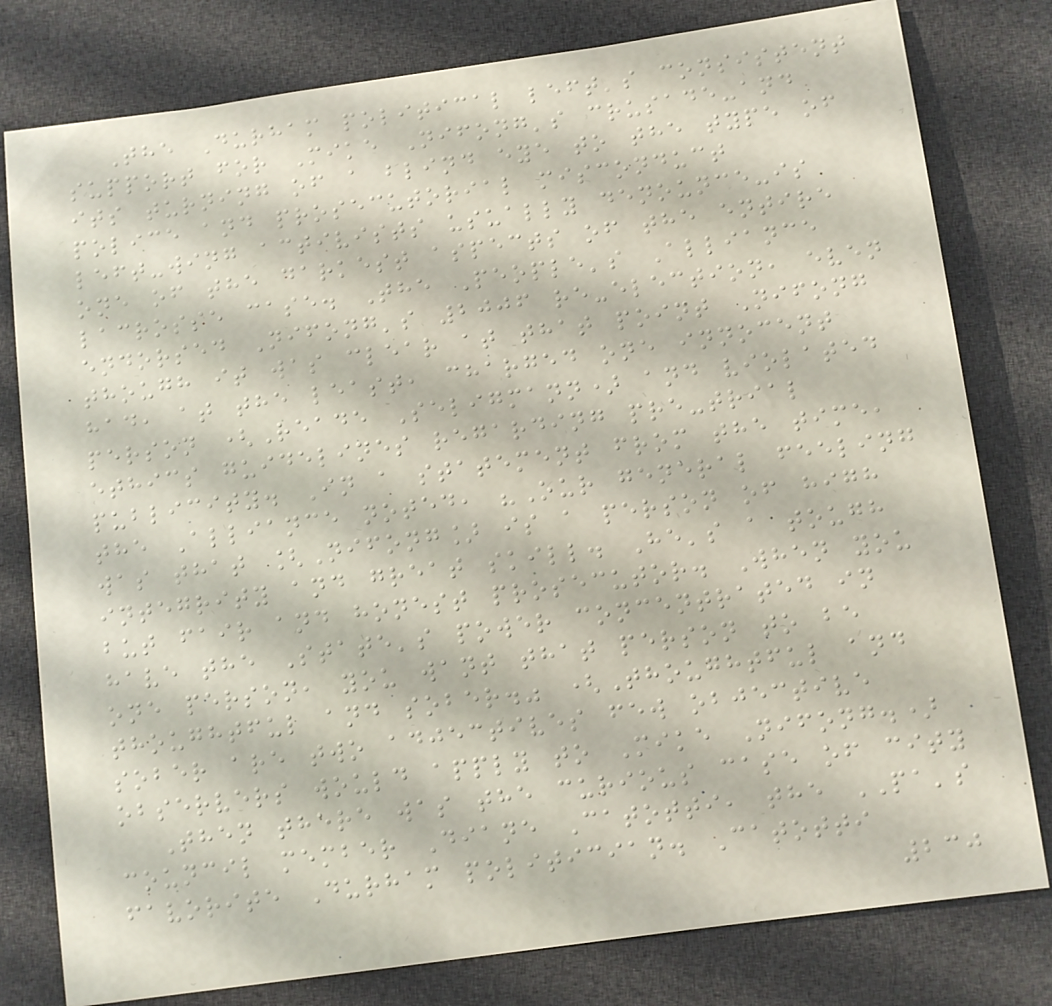The Durham political left's consistent
support for Mike Nifong's crusade-and
its turning of a blind eye to the type of
police and prosecutorial misconduct
left-wing activists usually denounce-is
one of the darkest aspects of the entire
lacrosse case. The People's Alliance
endorsed Nifong's 2006 re-election, even
though it was clear at that point Nifong
had, at the least, charged one innocent
person (Reade Seligmann) and violated
ethics guidelines regarding pre-trial
publicity. In a statement from the time,
the Alliance noted, "Our general feeling
was that [Nifong] is a person of high
integrity and great skill. He's a tough
but fair and honest prosecutor. When you
have the State's power concentrated in
one person, you want that person to be
thoughtful and sober." (Thoughtful and
sober are two adjectives few objective
observers would apply to Mike Nifong.)
Then there was the curious case of city
council member Diane Catotti, the PA's
favorite Durham politician. Catotti
230
